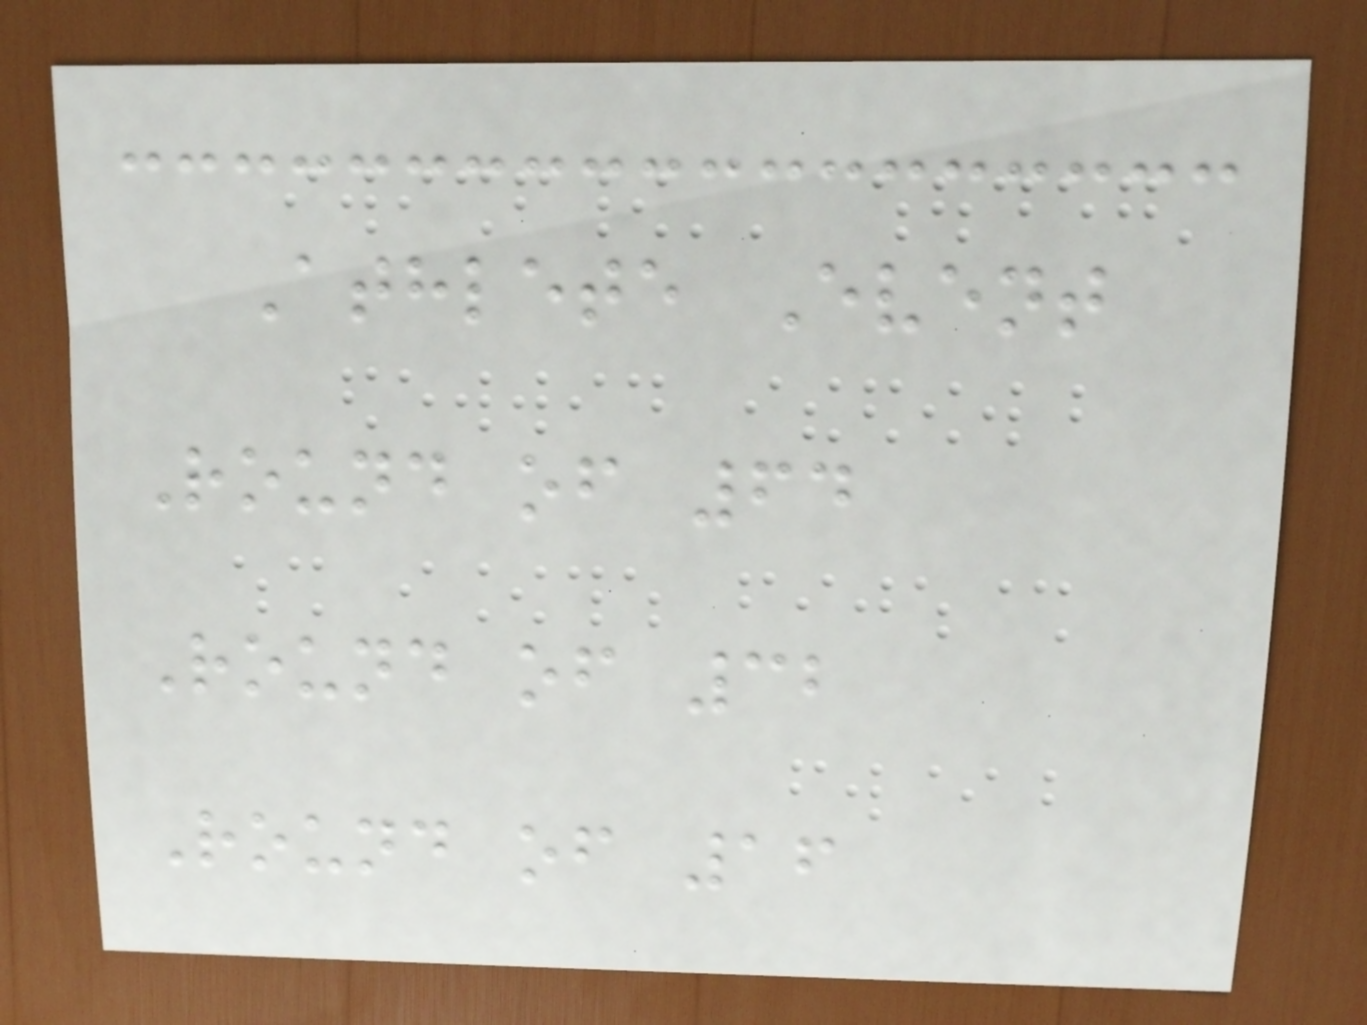Athlete Event
Round of 64
Round of 32
Round of 16
